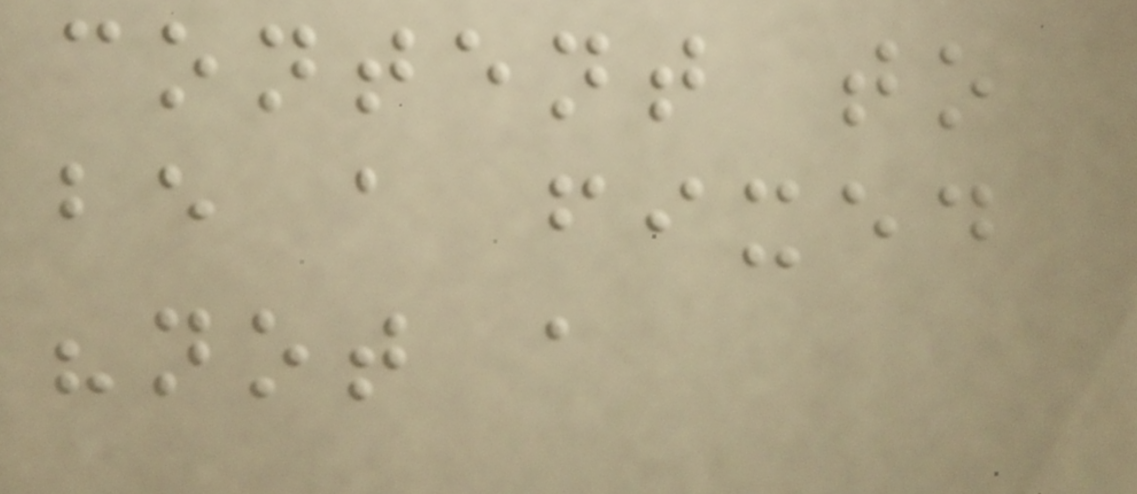content to
be a fixed
"not a
